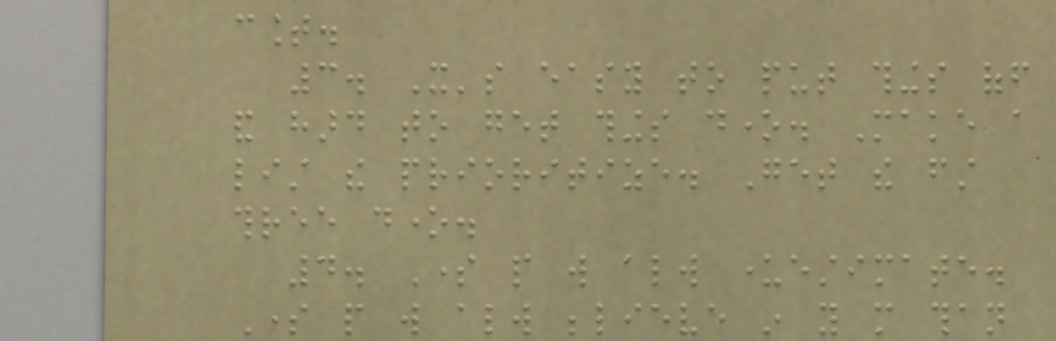count.
3. It's easy to put things off
and hard to get things done. Make a
list the prioritize. Get the first
three done.
4. Some people will always underestimate.
Some people will always believe in you more than
